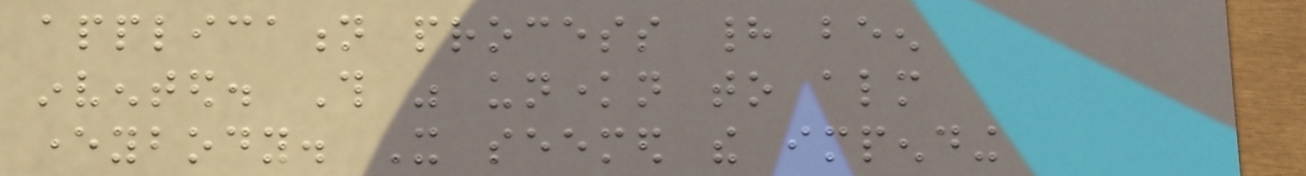application process had been
invented. This was unknown to almost
everybody. It seemed the impending
